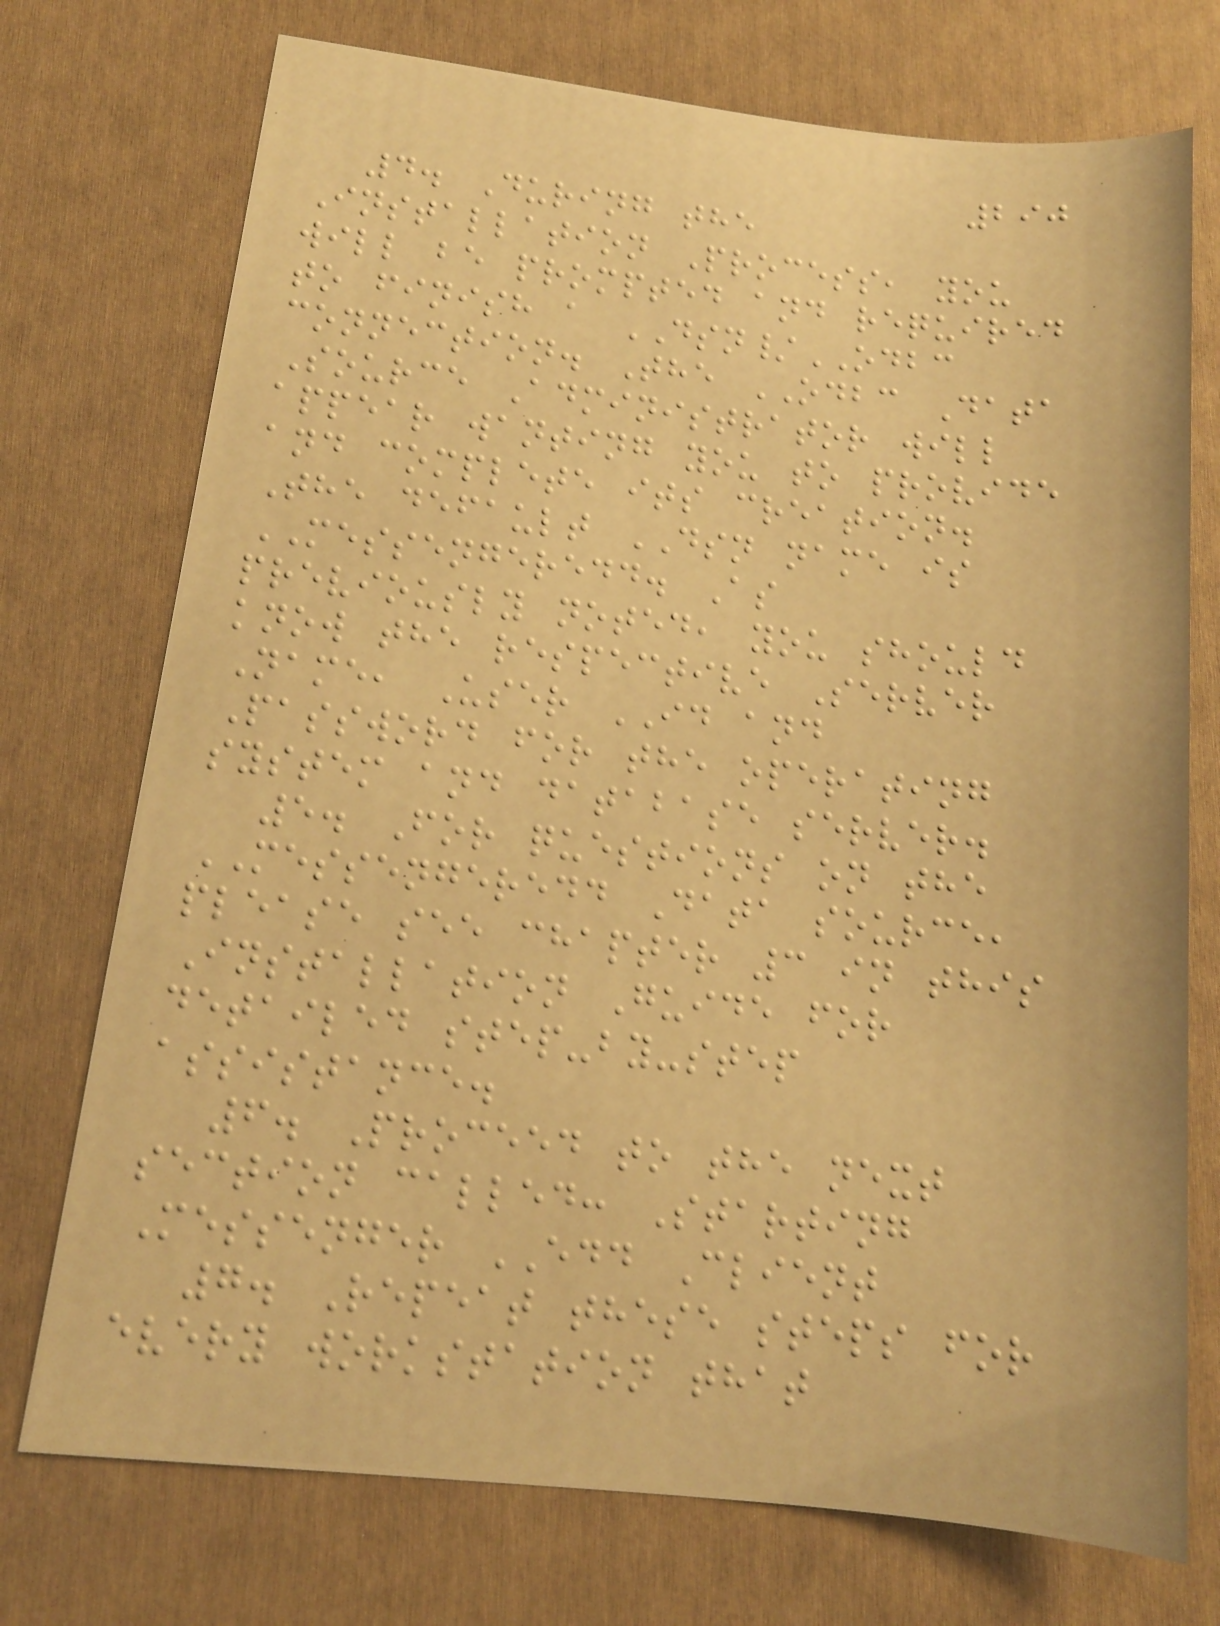290
4. During the
Installation Process, you
will be prompted and required
to finish a DSN/ODBC
connection. The ODBC Data
Source Administrator will
appear wanting you to provide
and complete its creation.
The default DSN name is
MESSENGEREDD. As
previously noted, you should
know the respective Server
Name, User ID and
Password for the operating
system and database server.
5. For questions on the
MESSENGEREDD Data source,
please see chapter 3 in this
Installation Guide for
detailed step-by-step
assistance.
6. Proceed to the next
section called: Starting
Messenger EDD Client
7. Repeat these steps for
every workstation that
